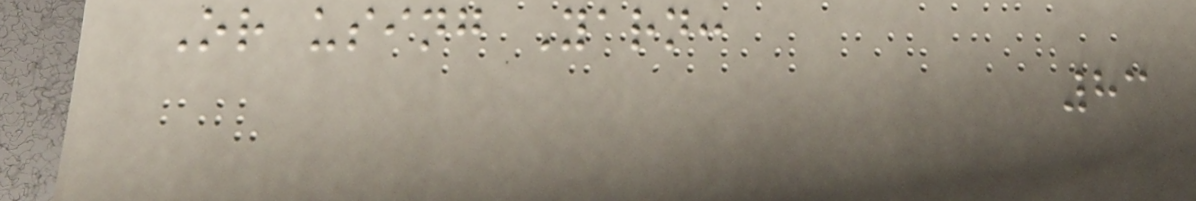Or using Yarn:
83
